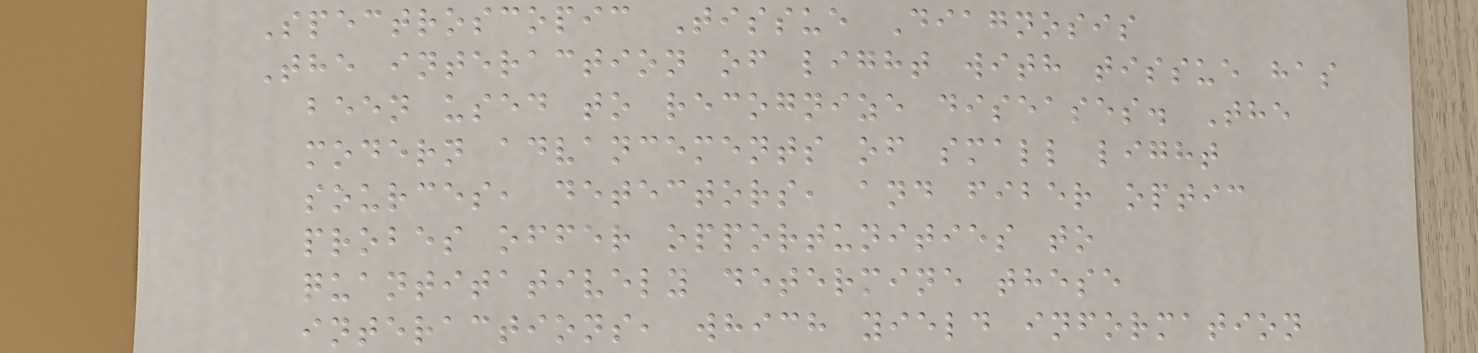Spectroscopic Tissue Diagnosis
The interaction of light with tissue has
been used to recognize diseases. The
modern advancements of small light
sources, detectors, and fiber optic
probes offer opportunities to
quantitatively determine these
interactions, which yield information
